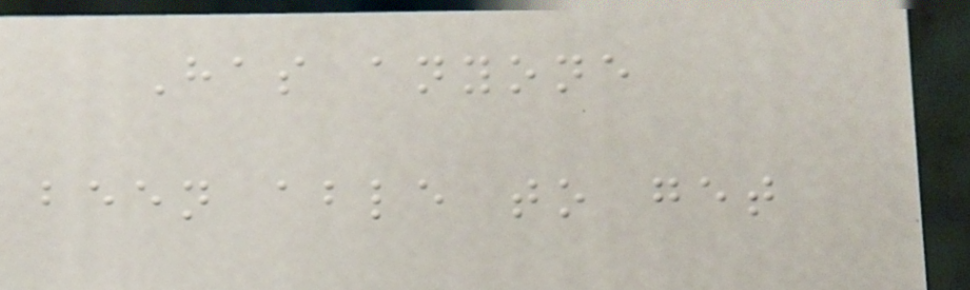Has anyone
been able to get
